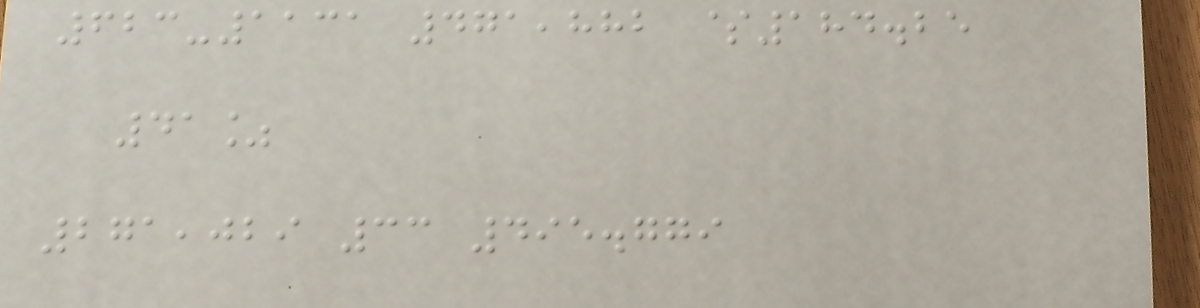623-1131 471,882 $184.25
41%
271,029 33 495.779
